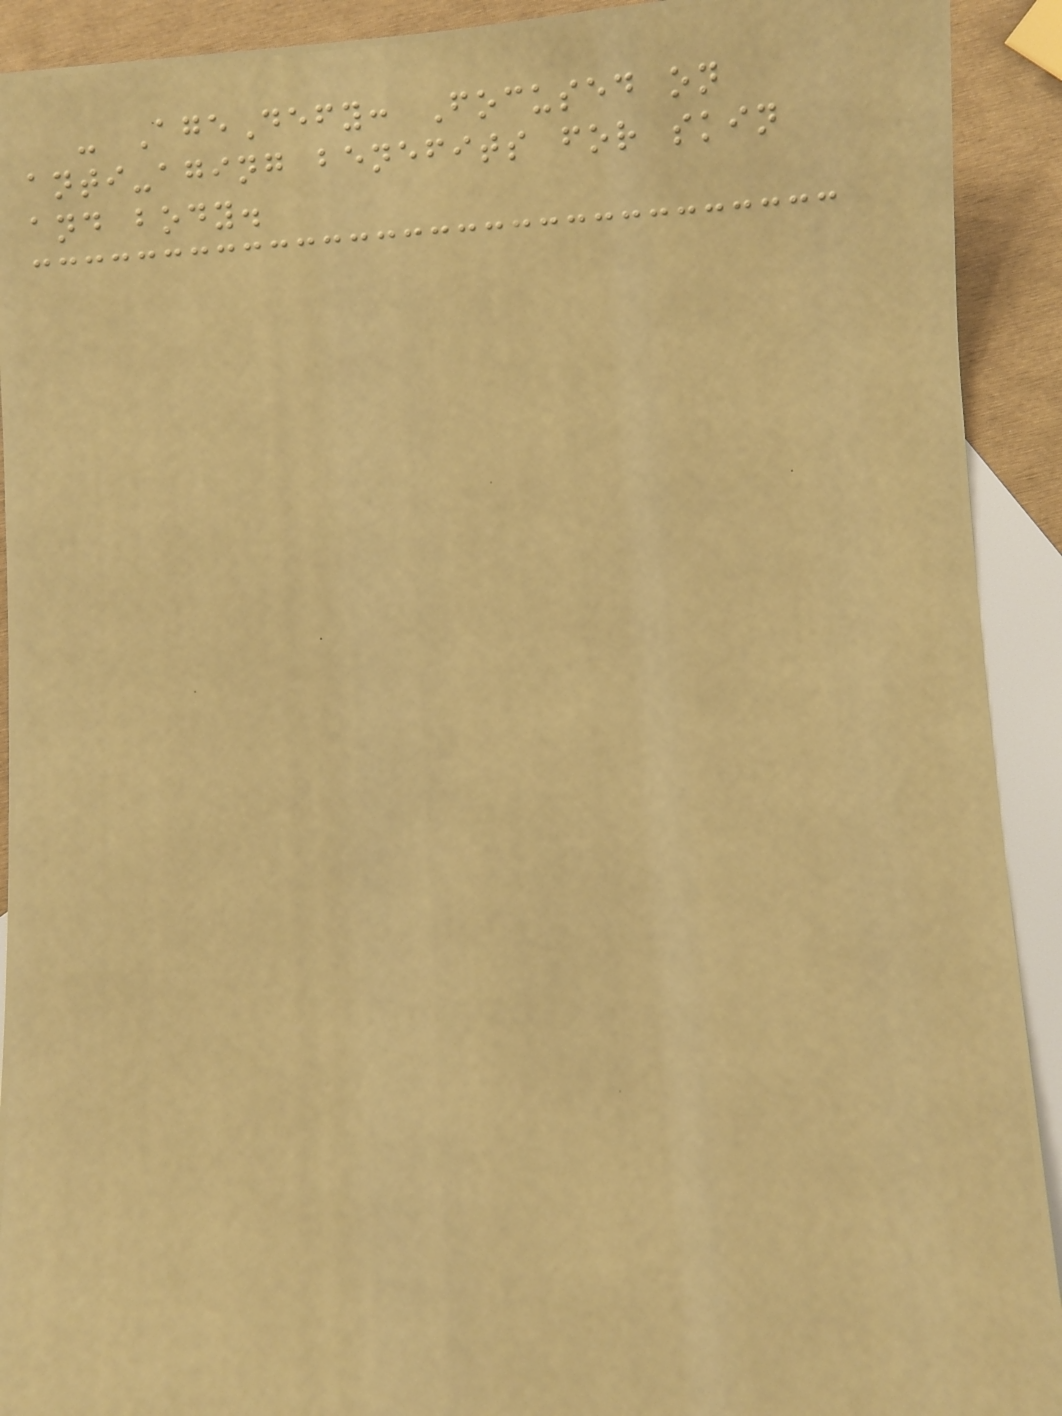- AgeDefy: Focused on
anti-aging benefits for skin
and body.
